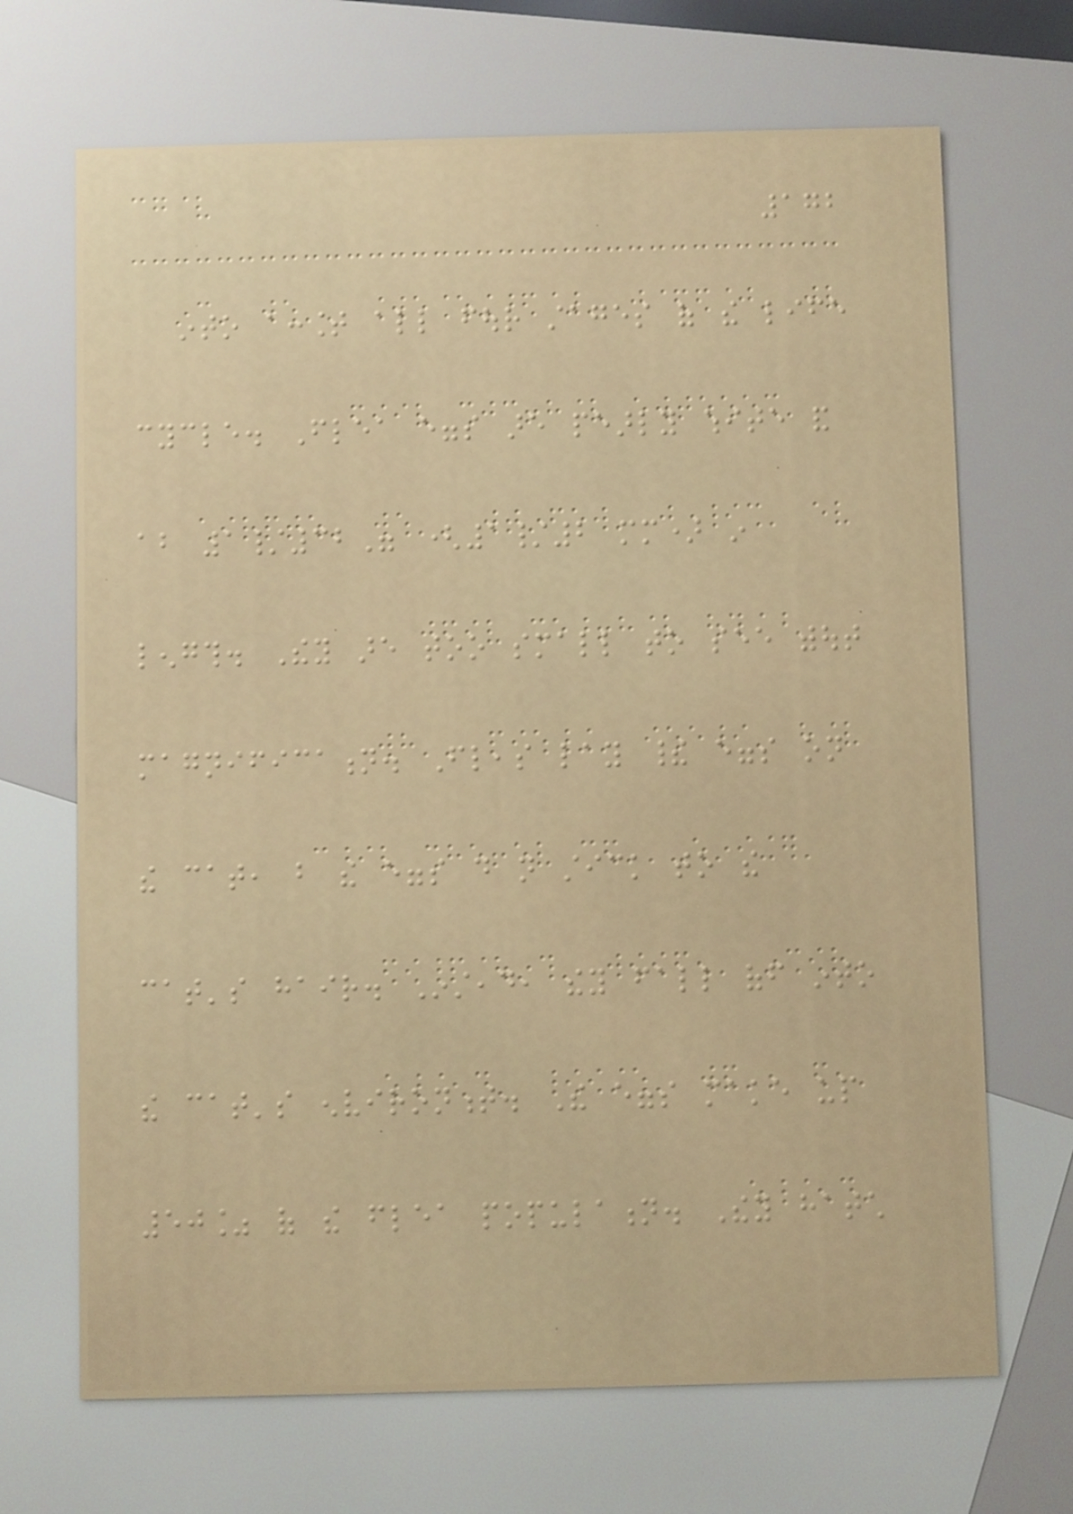172
into account all four stages of the life
cycle. Flea eggs are pearly white and
about 1/32" (1/2 mm) in
length. They are too small to see without
magnification. Fleas lay their eggs on
the cat, but the eggs do not stick to the
cat's hair. Instead, they fall off into
the cat's environment. The eggs make up
50% of the flea population. They hatch
